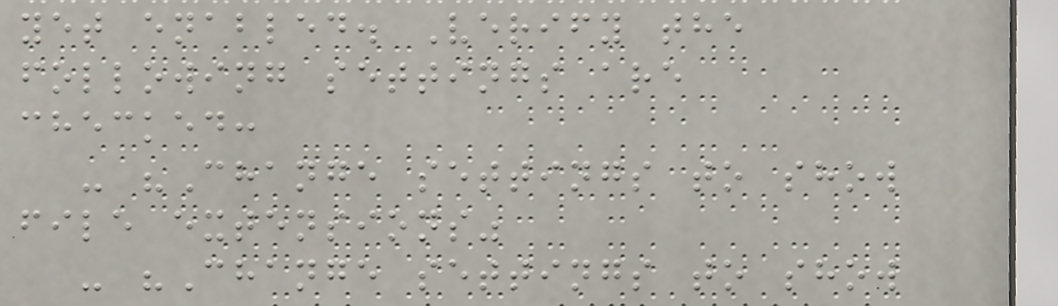yet enabled. Verify the
following settings are
checked:
- "Change settings to show
file extensions"
- "Change settings to show
